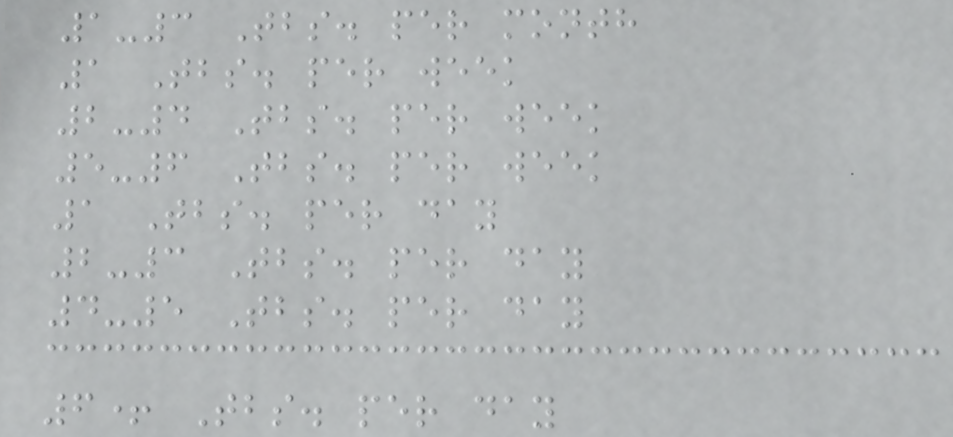1-3 Tbs. per month
1 Tbs. per week
2-4 Tbs. per week
5-6 Tbs. per week
1 Tbs. per day
2-3 Tbs. per day
4-5 Tbs. per day
6+ Tbs. per day
